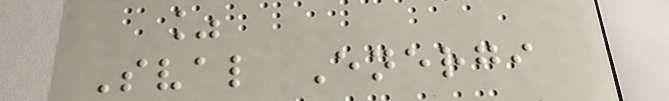%
Sval Energi
